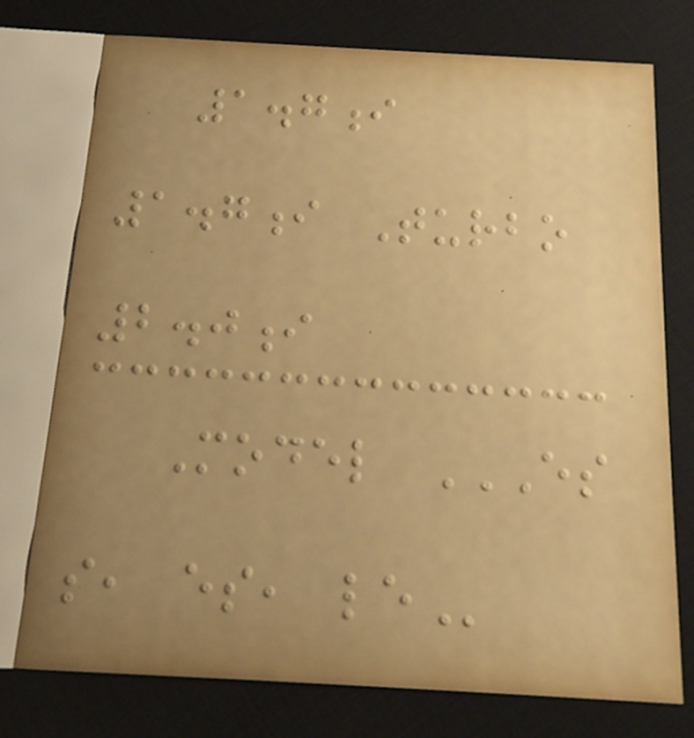1.7i
1.7i Turbo
2.0i
Model ES
S, ES, LE
